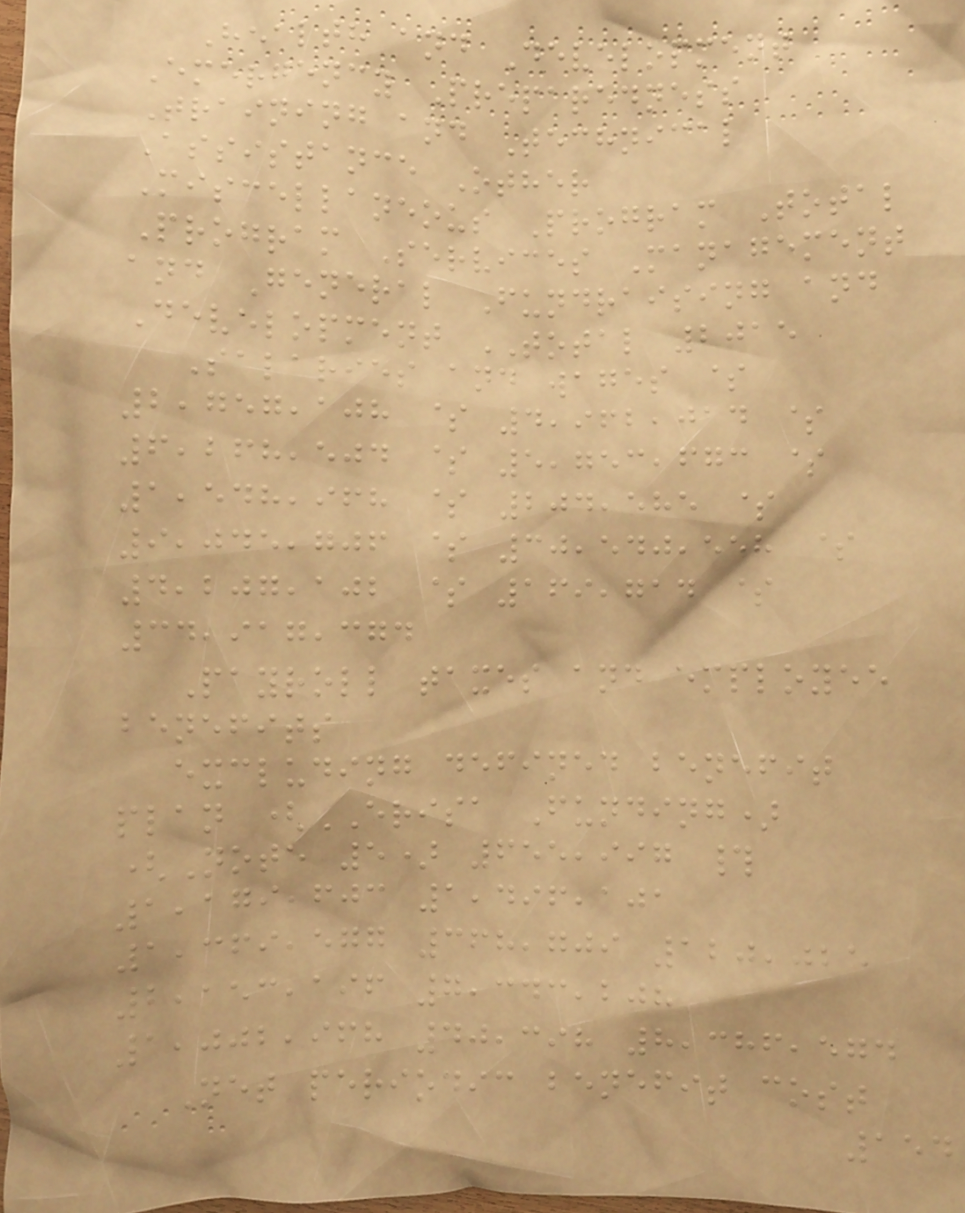Health and Development
Emergency Preparedness
Training and Technical
Assistance Other
Miscellaneous Program Total
Program Services Management
and General Fundraising and
Development TOTAL 2015
Salaries and wages $
2,757,108 $ 4,962,014 $
6,268,504 $ 5,753,673 $
1,548,968 $ 204,585 $
9,045,706 $ 30,540,558 $
4,207,102 $ 169,714 $
34,917,374
Payroll taxes and employee
benefits
excluding defined benefit
plan (ERISA Funding)
(Note 5) 655,997 #
1,179,603 1,496,101
1,369,577 368,709 120,025
2,153,196 7,343,208
1,002,968 40,398 8,386,574
Net periodic benefit cost
154
